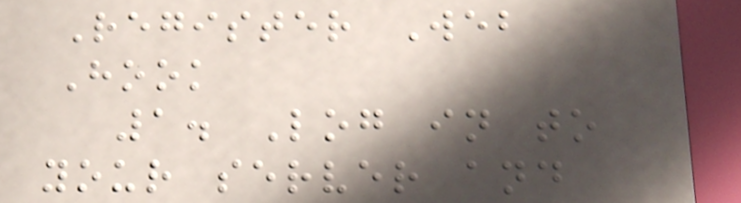Register Web
Hook
1. Log in to
your server and
